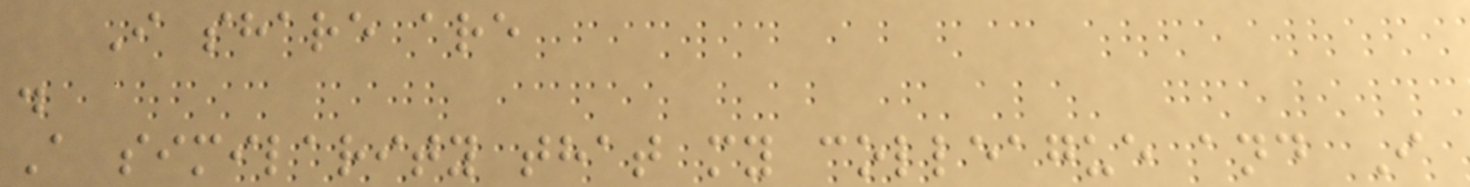I share are
.
A similarity that my colleague and I
